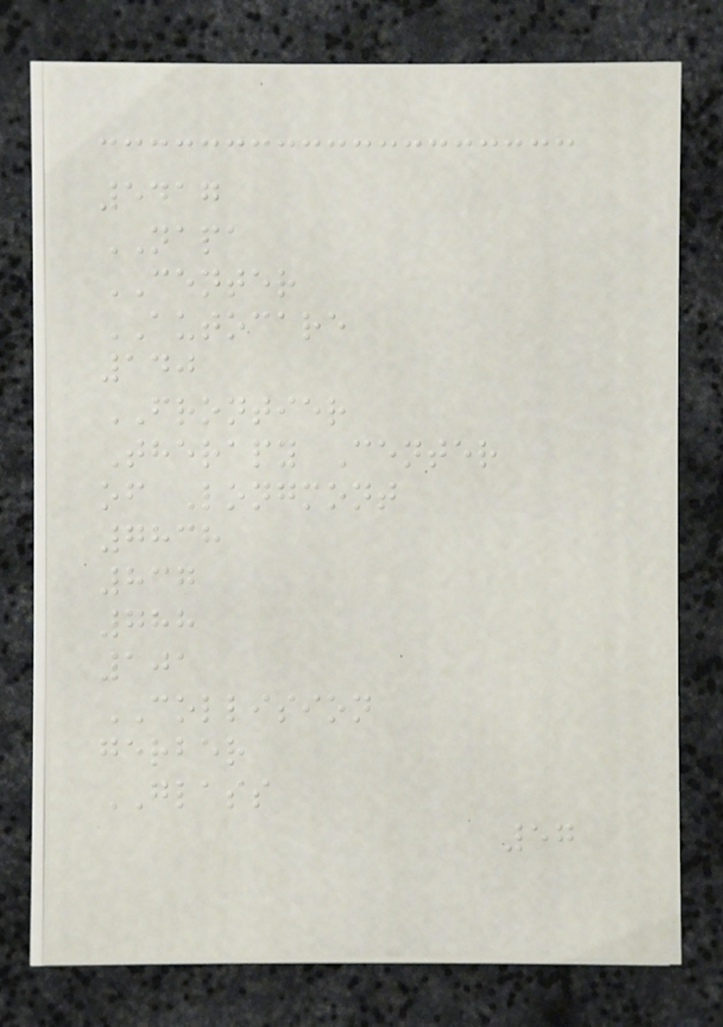5417
NAPA
CENTER
AUTOCARE
140
FRONTIER
Therapy Center
of Longmont
7838
837
788
101
COLLISION
gerber
GLASS
57
